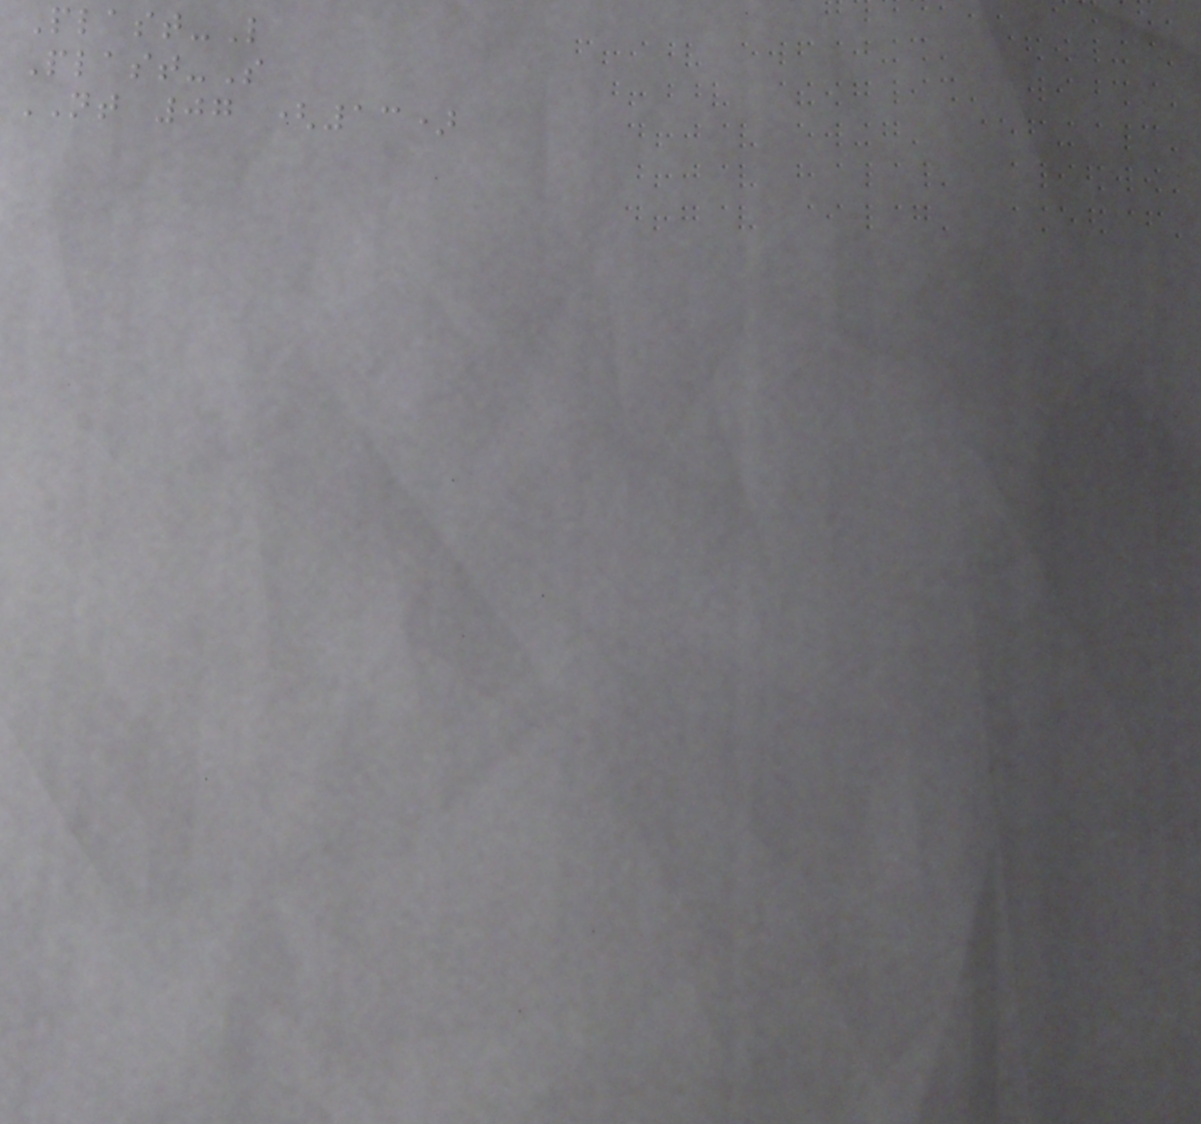Plast-L
Plast-S
NT 07 (13)
